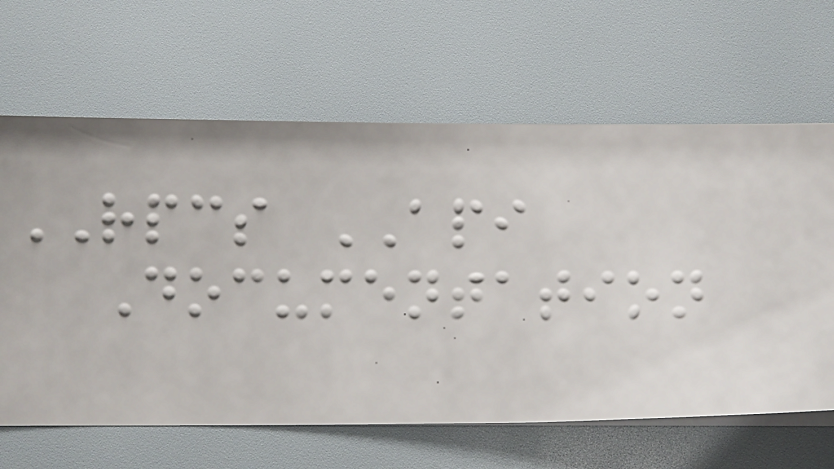RPCS API
Documentation
